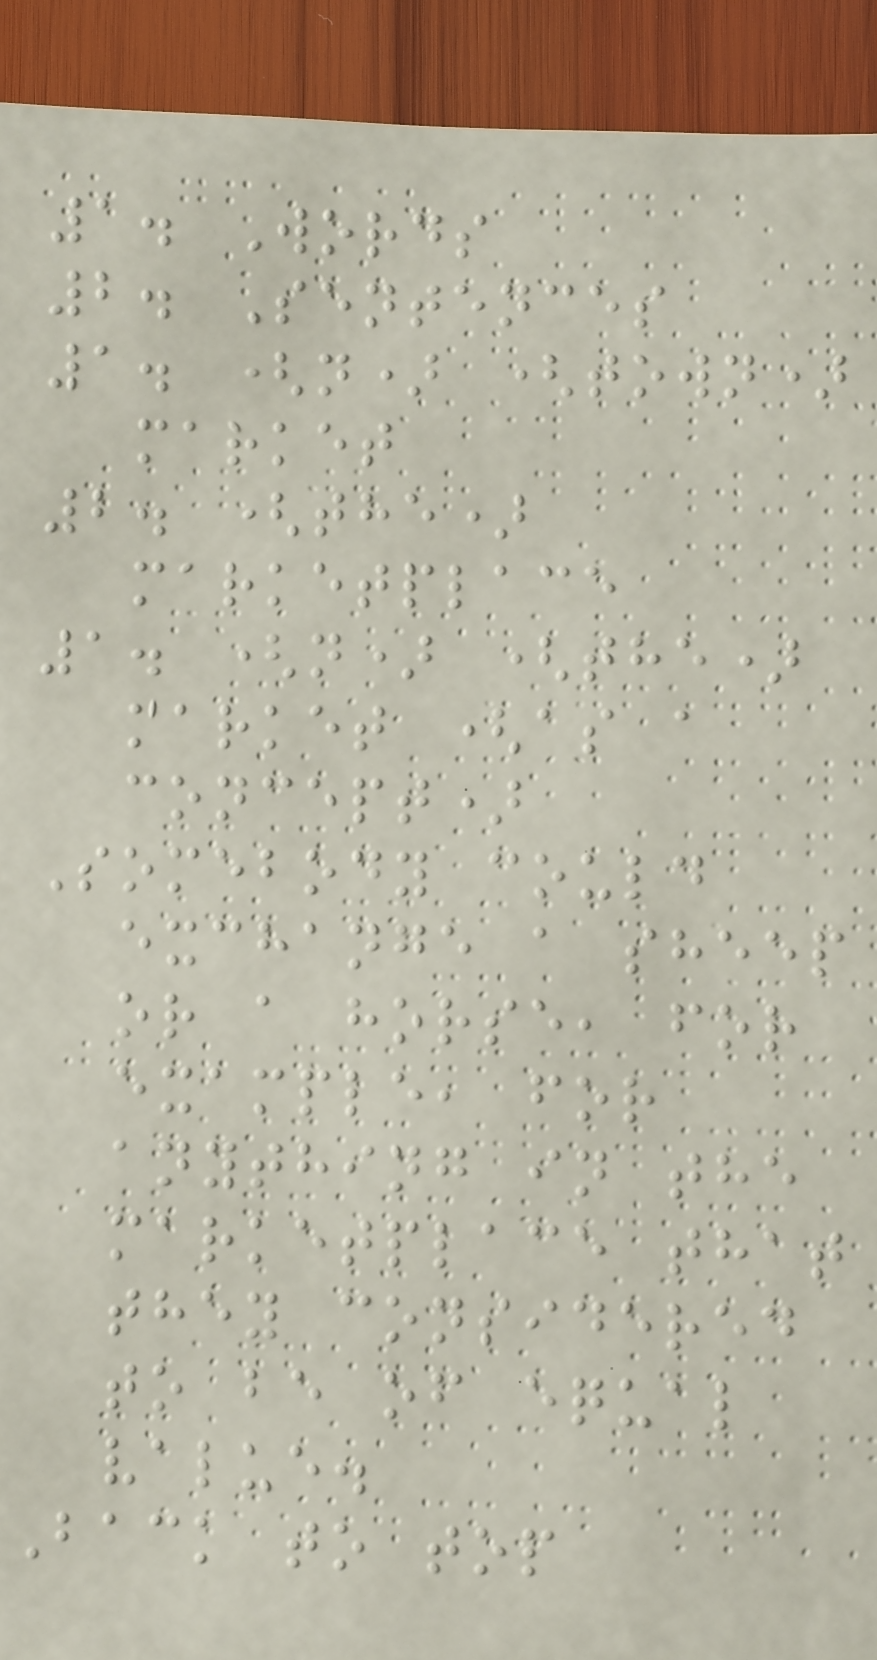1. Words
2. Sentences
1. (n) (town)
market
2. (the)
marketplace
1. (n) (the)
market (as a
concept)
Somebody could
exchange a sheep
or a horse, for
example, for
anything in the
marketplace that
they considered
to be of equal
value.
Back to top
